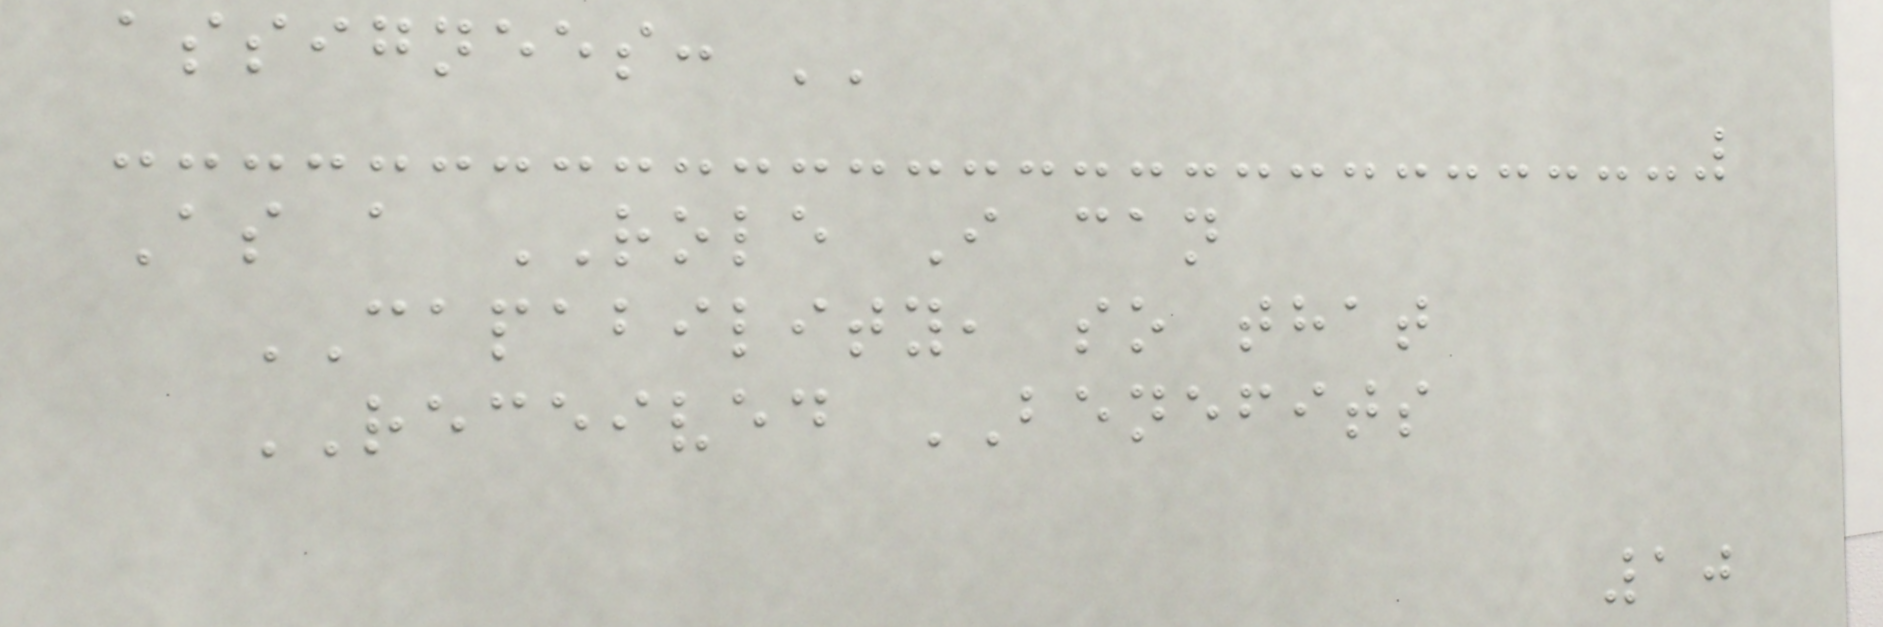assignees: ''
As a ROLE I can
CAPABILITY, so that
RECEIVED BENEFITS
10
